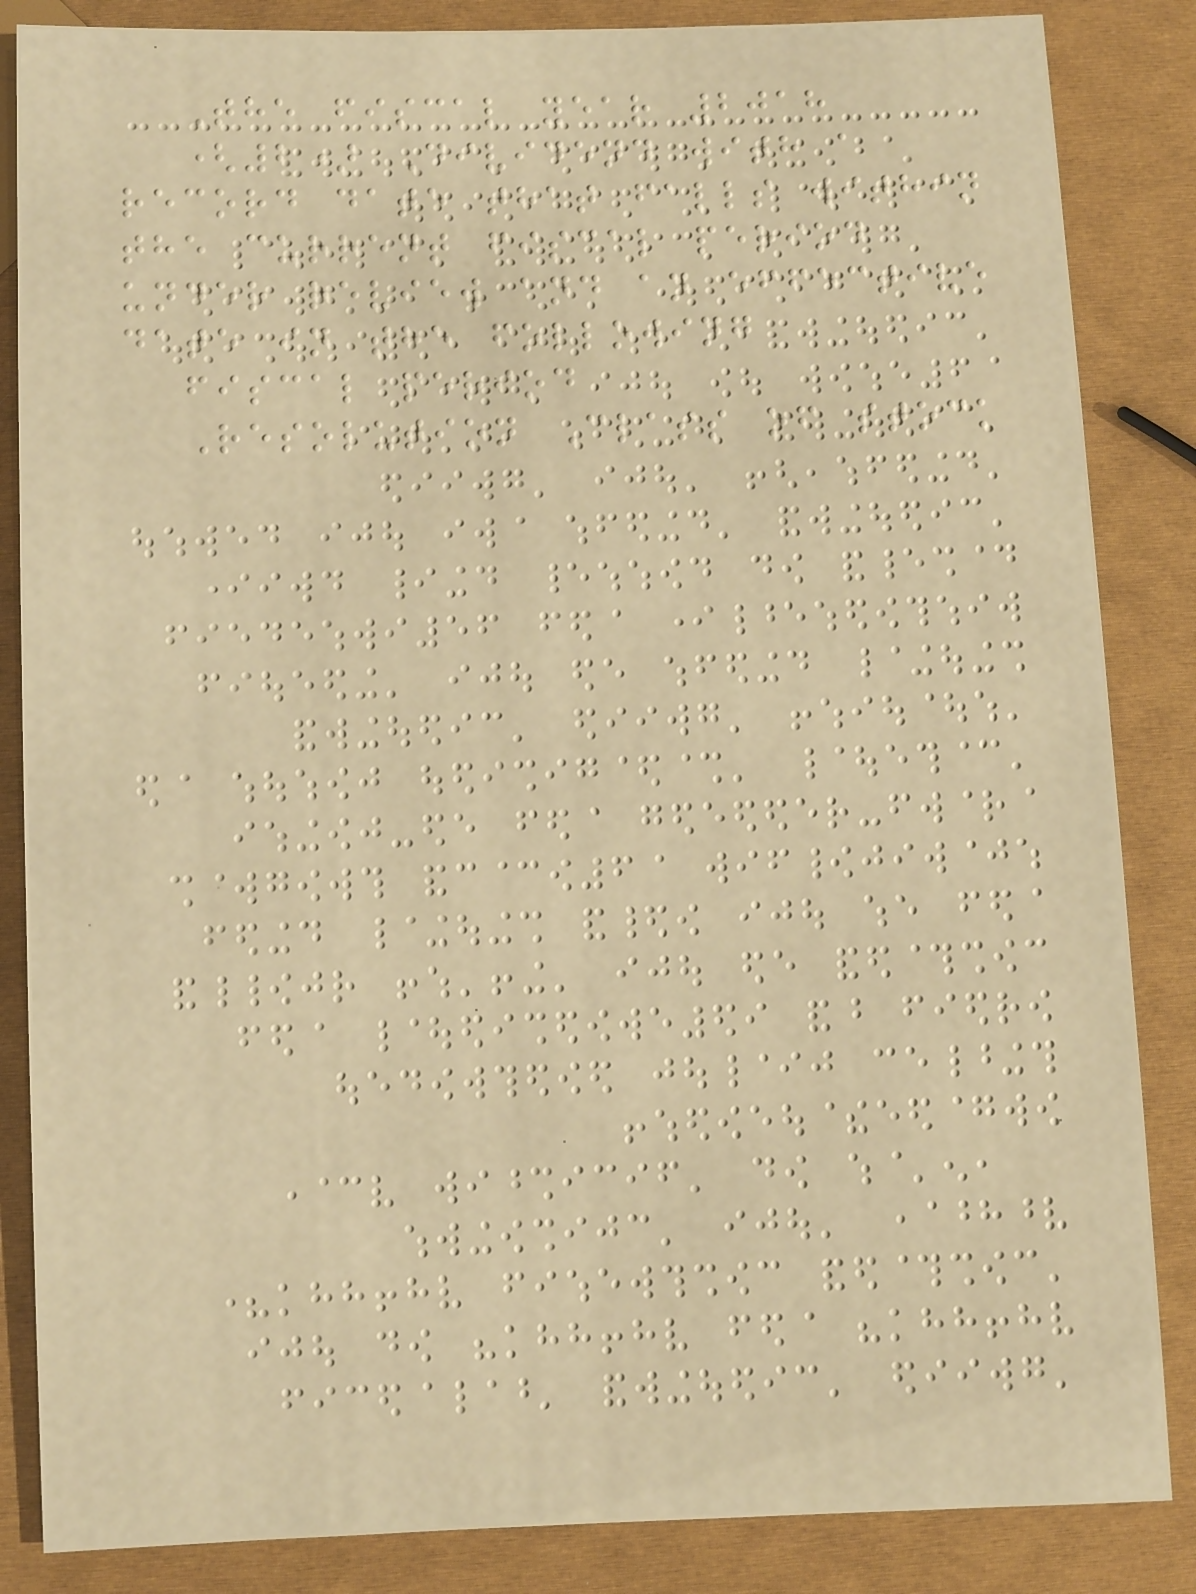The fiscal year 2018
(2) Dividend with a
record date that falls within
the current fiscal period
under review and an effective
date in the following
fiscal period
Resolution Class of stock
